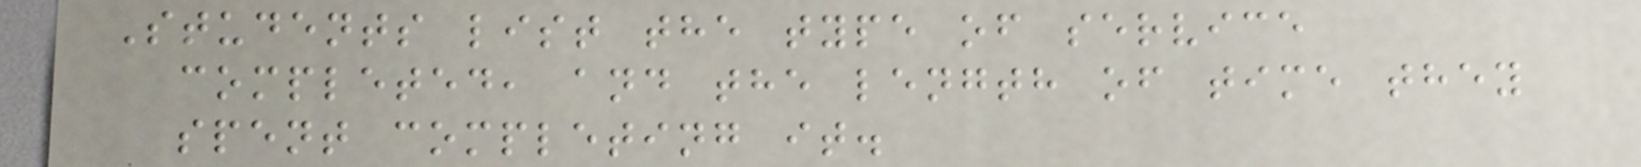Students list the type of service
completed, and the length of time they
spent completing it.
